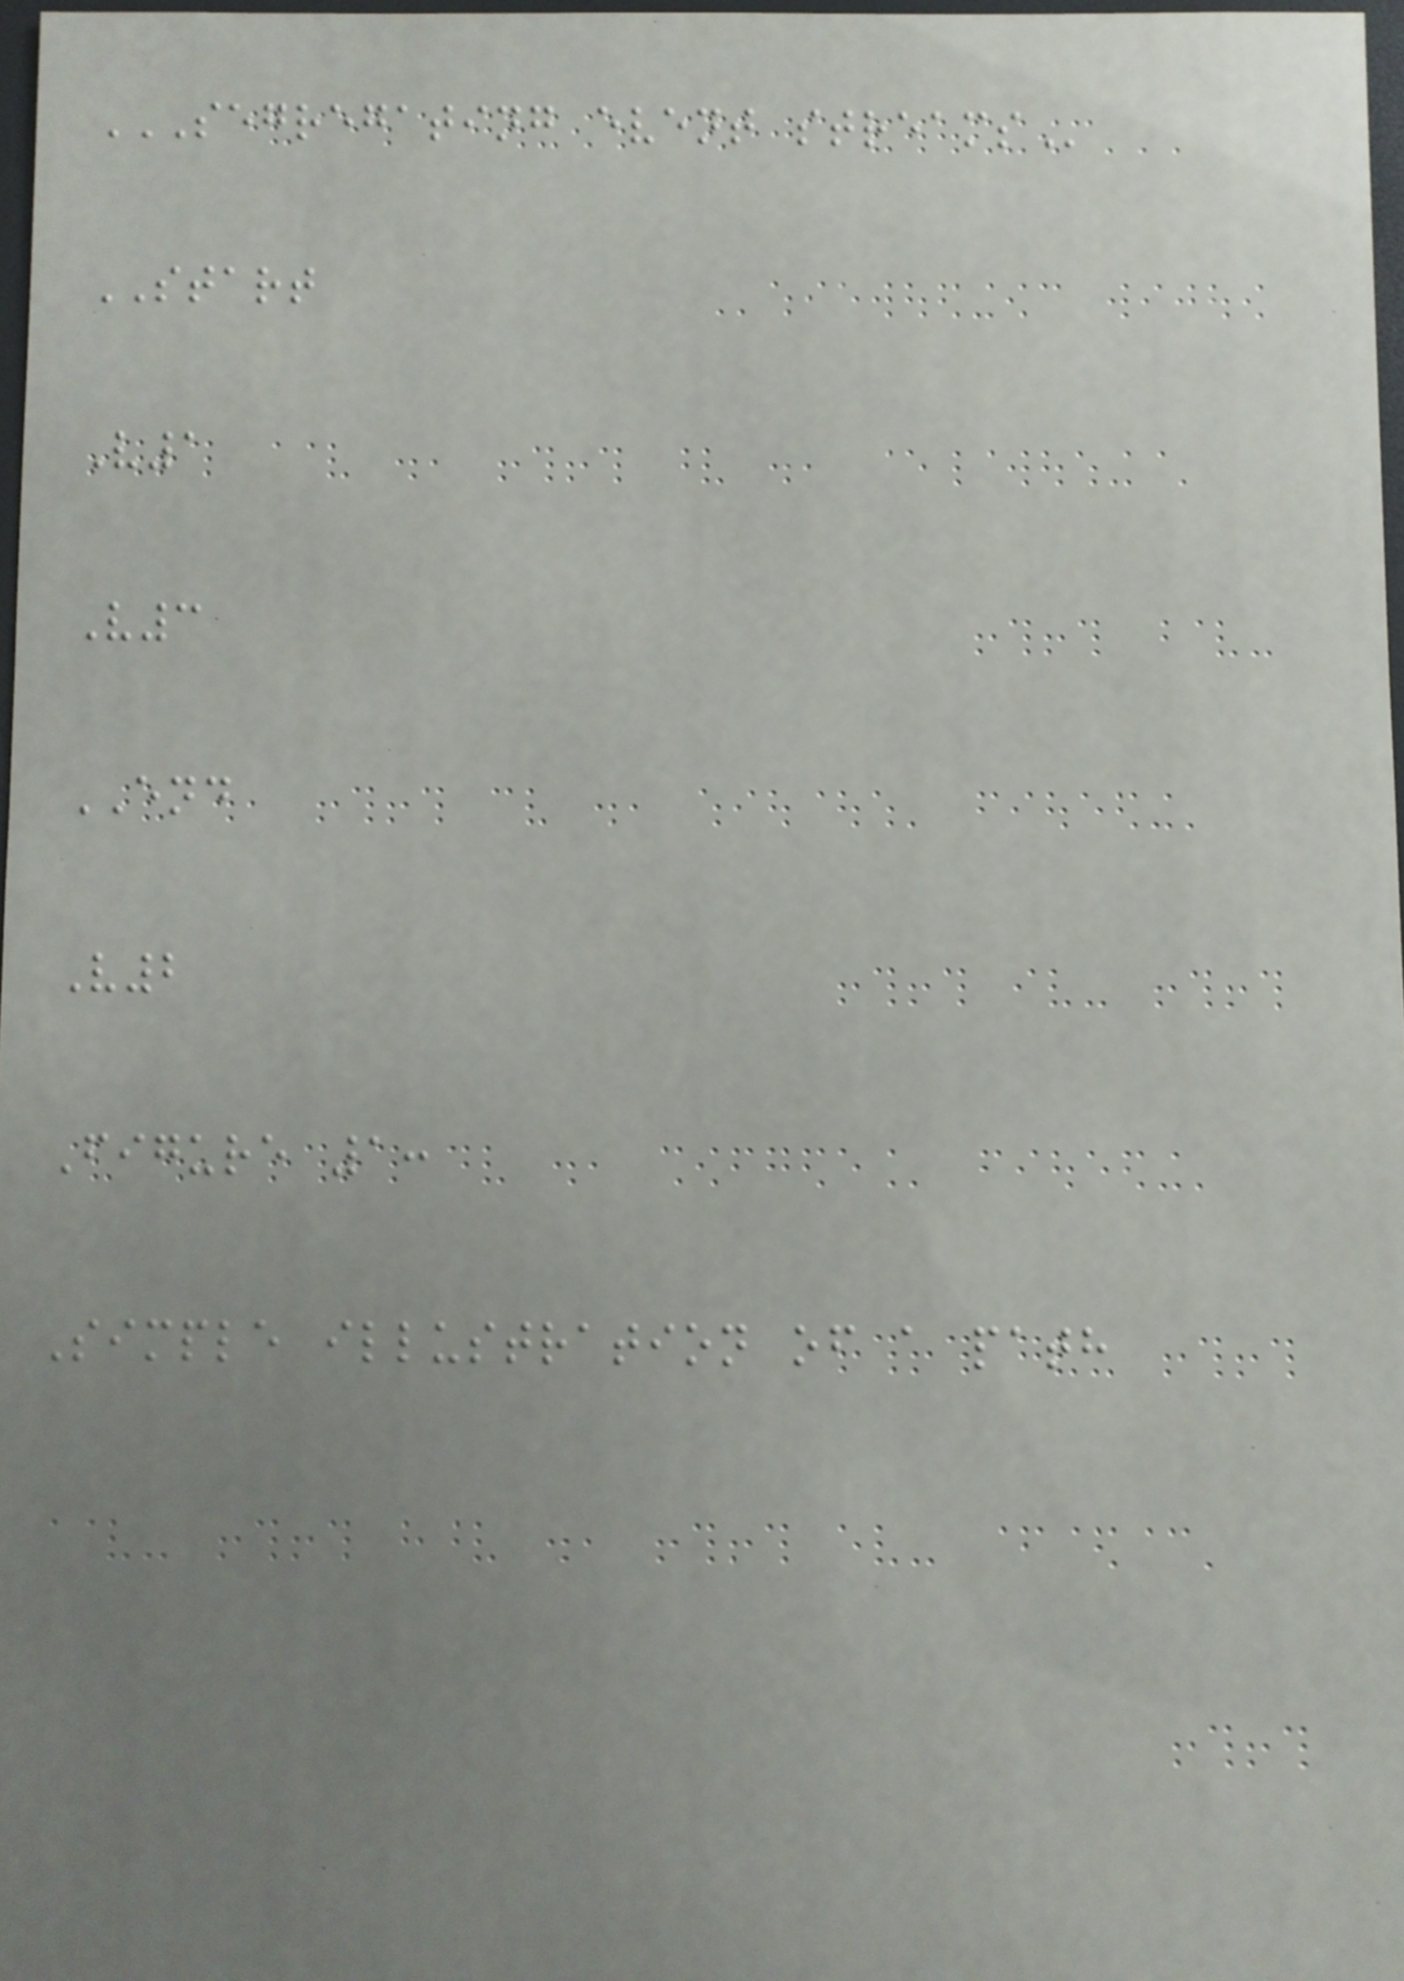SEGREGATING EVENT STREAMS
START
V1
V3
END
V2
Figure 1:
Simple illustration of a path
